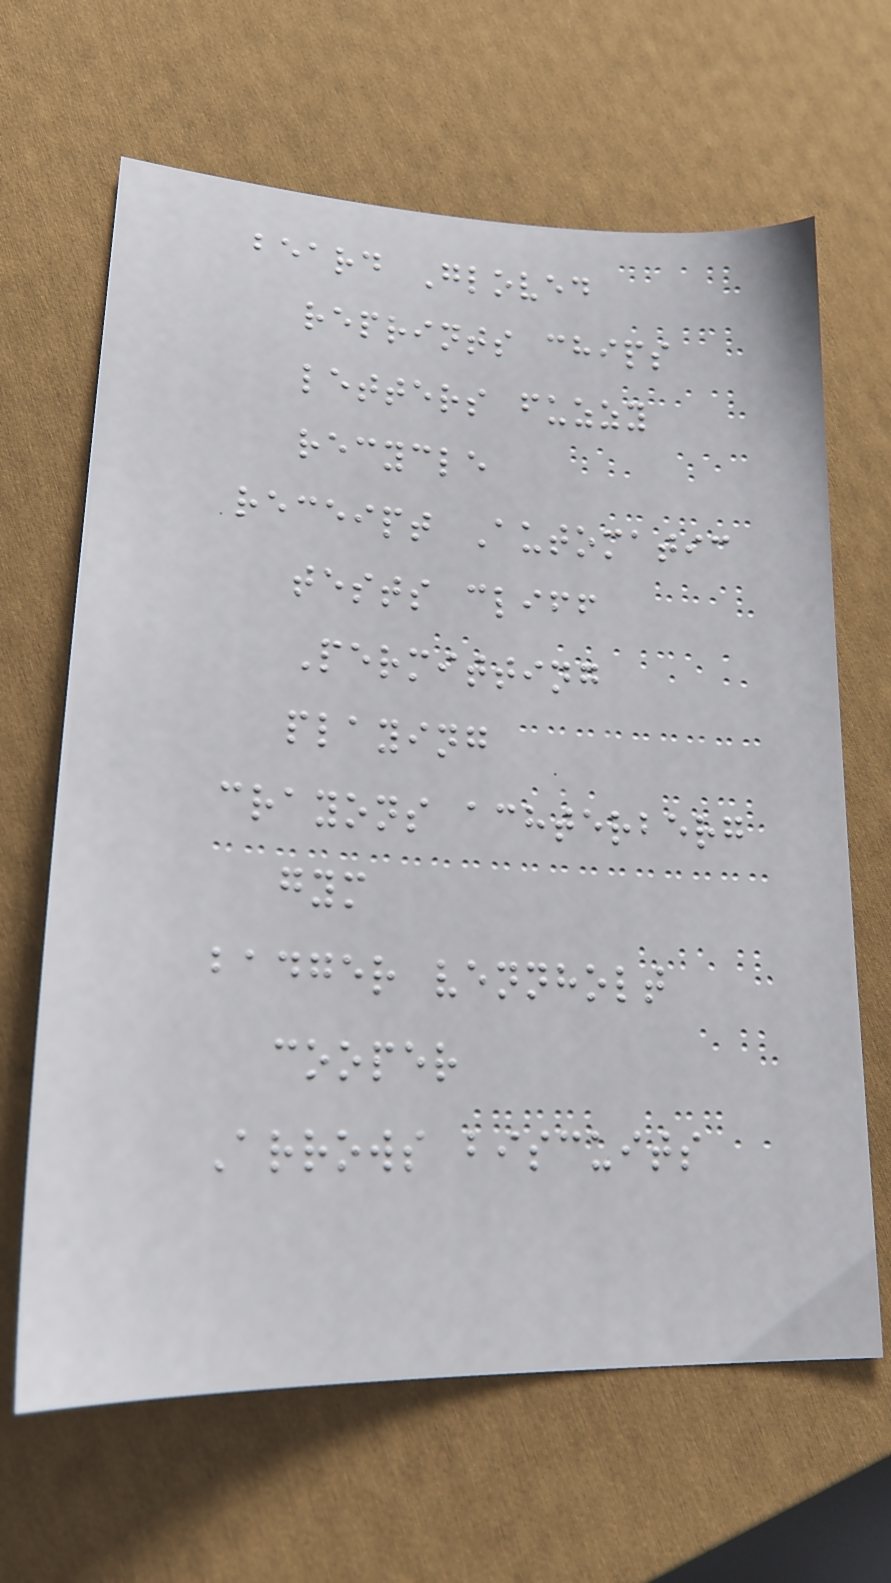beard Gloved
reprints chips
letters fuzzy
recycle
receipt Automatic
tests cliff
Permitting
playing
crayons achterberg
gym
badger vennholt
cooper
Arrows biscuits
